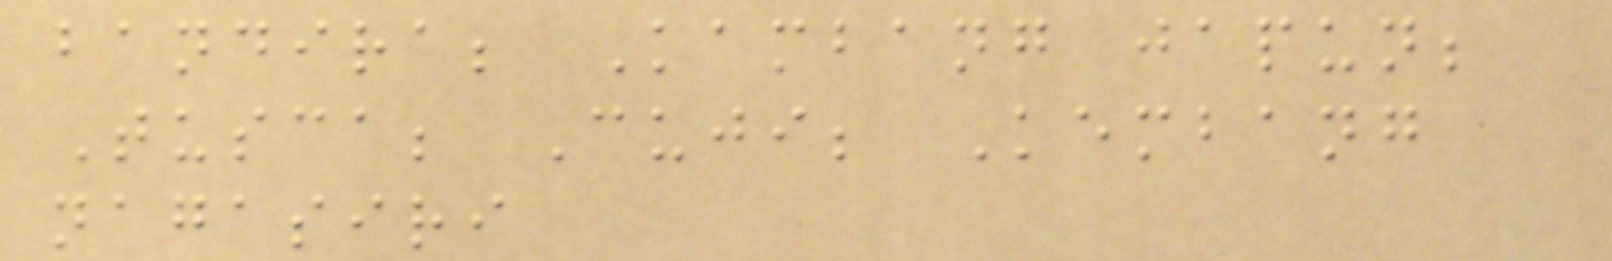bandira; Kambang japun;
Tusca; Cuji; Kembang
nagasiri
